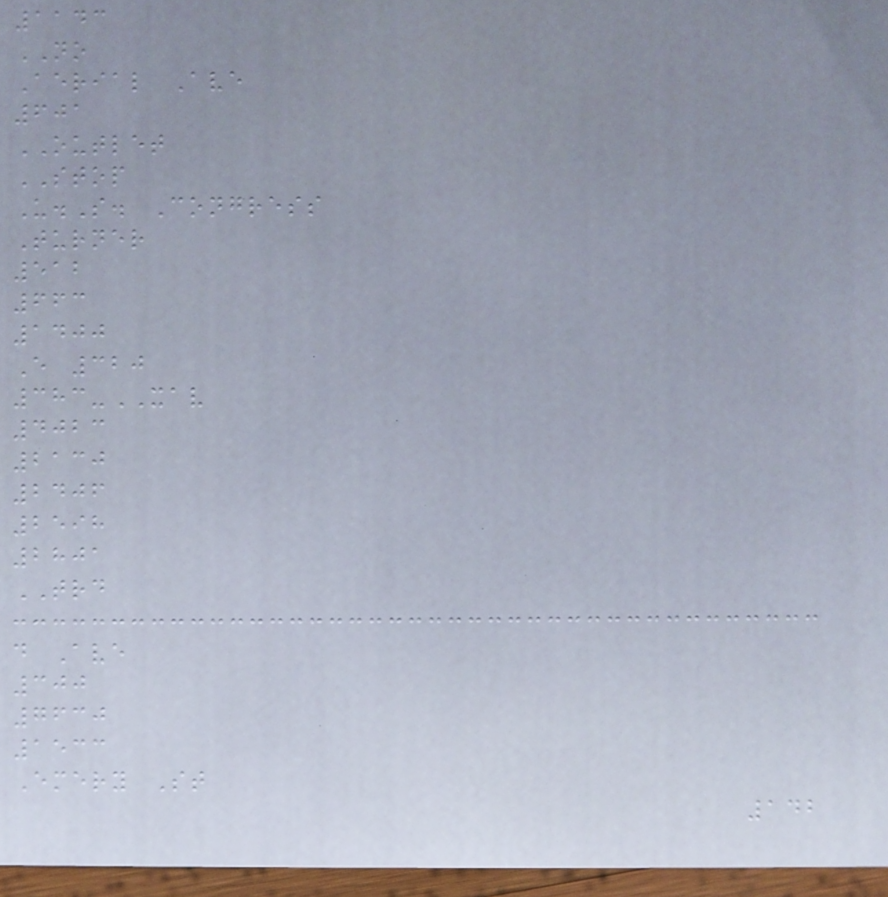1143
NO
Aerial Ave
601
OUTLET
STOP
U.S. Congress
Turner
512
663
1400
E 320
383-XAV
4023
2130
2406
2598
2801
TRD
d Ave
300
7630
1533
Emery St
142
